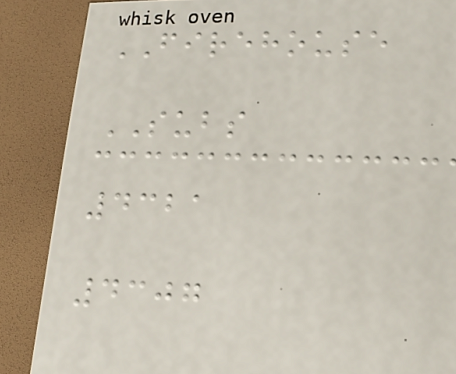FIREHOUSE
SUBS
4321
4307
